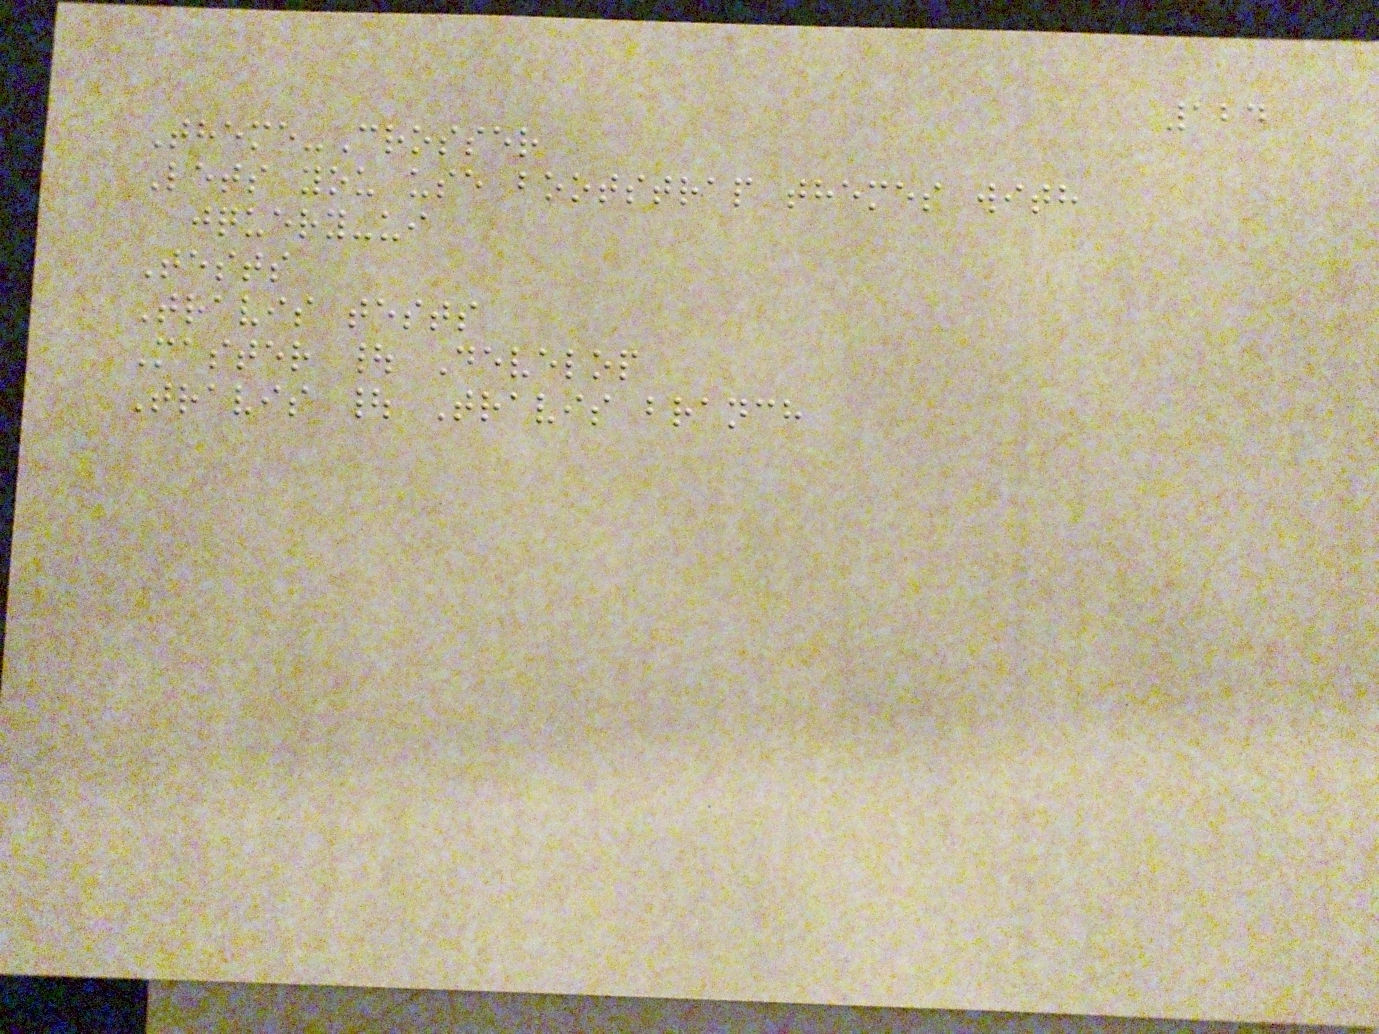124
Theme-Crosser
Lets you use bootstrap themes with
jquery-ui
Tests
Travis tests
Master | Develop
Travis | Travis branch
